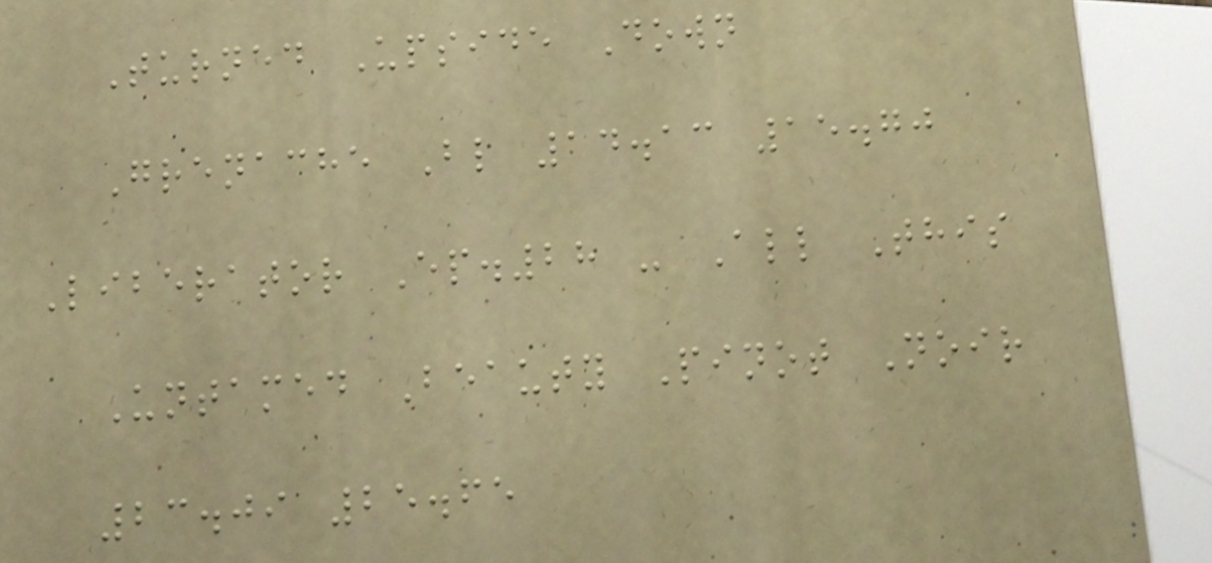Turned Upside Down
Grenache Bl 14.13 15.70
Liberator Ep.28 - All This
Untamed Beauty Pinot Noir
23.09 25.65
